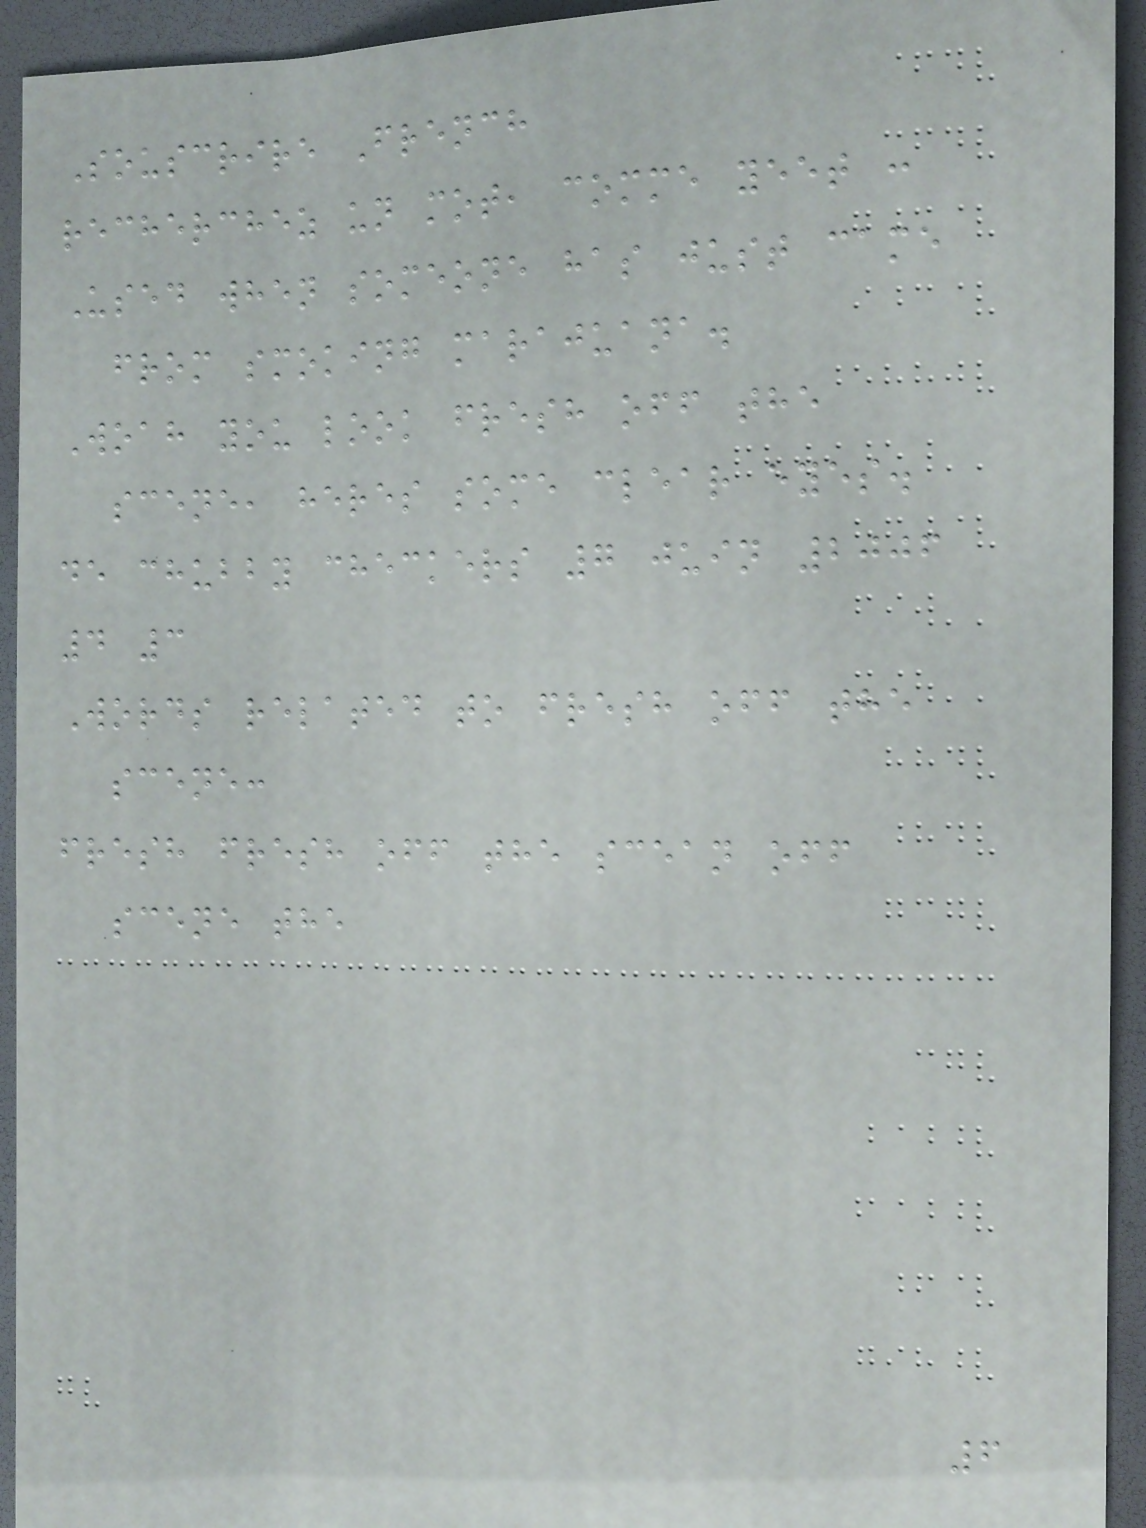Souscrire French
recherchez un mot, comme yeet :
Used when someone has just came
from smoking marajuana.
Woah you look fresh off the
scene, heres some clear eyes.
de chubby checkers 7 juin 2006
4 3
Words related to fresh off the
scene:
fresh fresh off the scean off
scene the
6
